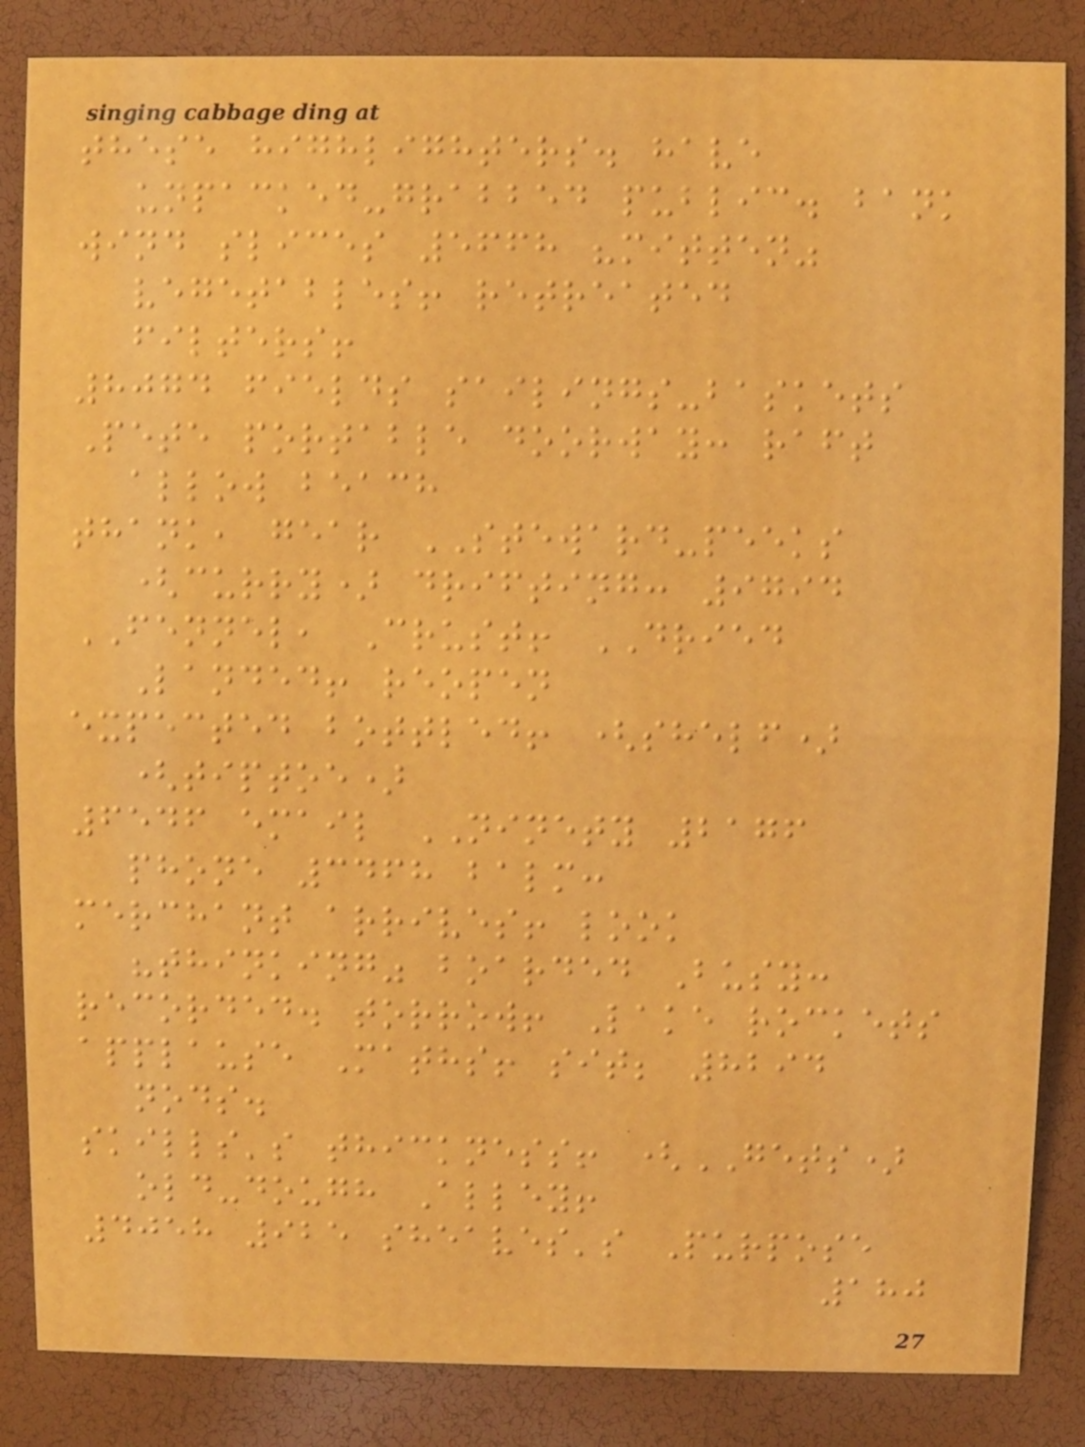these highlighters. have
unpacked-grabbed public. bank
wind slices 5668 "mitten"
vegetables! retreated
filters!
8074 fields sailings-baskets
Pete portable doorway: raft
allow beach
thank, gear STEWARD-peeks
(curry) drifting: 9794
FENNEL, Crust! DRIED
Landed! reopen
expected bottled! (shelf)
(tiptoe)
6546 email NINETY 2176
phone 3468 balm:
merchant arrives! look
"thinking" boarded Busy:
recorded. torrow! Lake rockets
applause Maths! sit; 8294
nods.
skills's thickness! (GETS)
old-dough Alley!
4058 925 sheaves's Purpose
180
